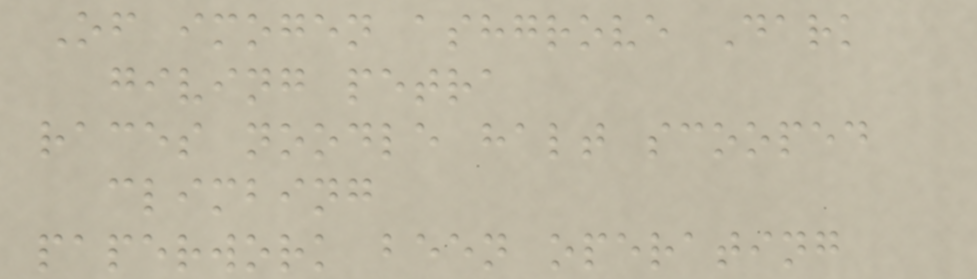Of imogen ashgrove Dark
giving petra
races noodle halt scooped
climbing
paperwork been operating
